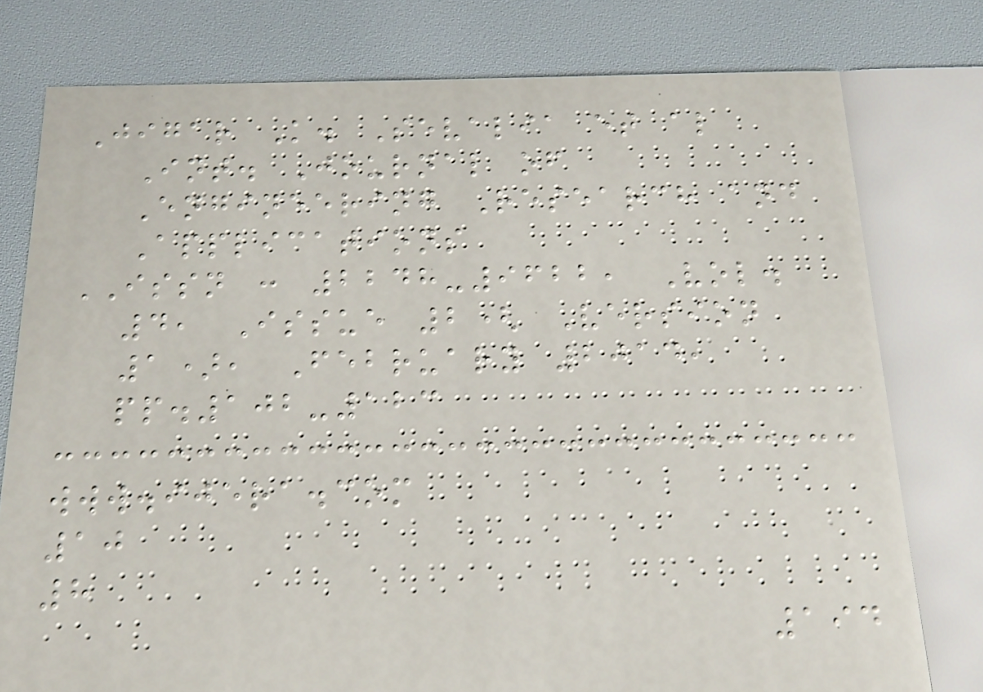Jigar K. Sevalia et al
Int. Journal of
Engineering Research and
Applications
ISSN : 2248-9622, Vol.
4, Issue 2( Version
1), February 2014,
pp.102-123
www.ijera.com
10
8
194
